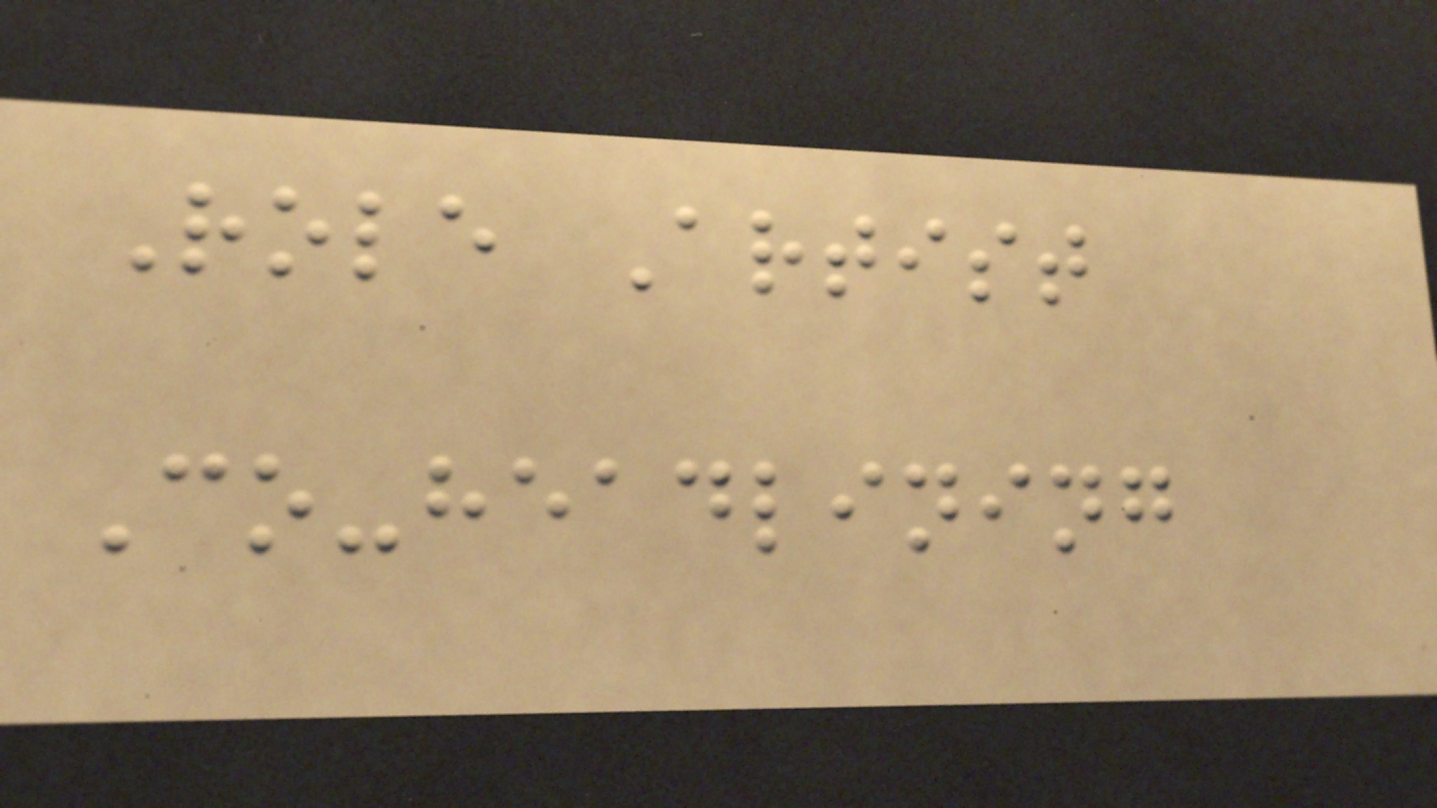Role Artist
Co-headlining
